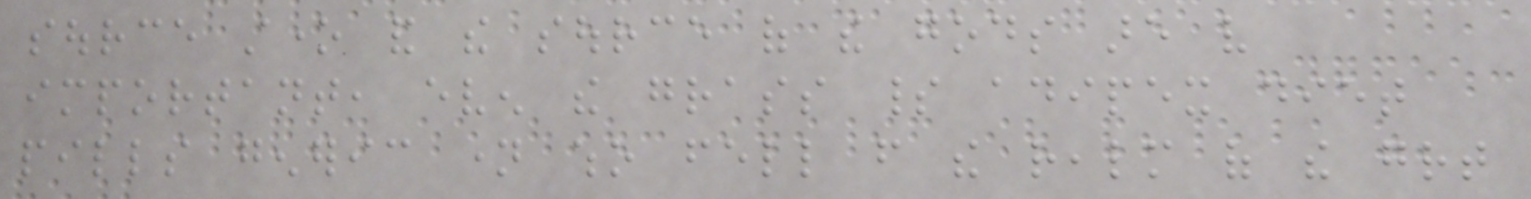source stone and the source of the gods are very
important, even the grass spirit adipex diet
pills generic name who fell from the realm of the great
